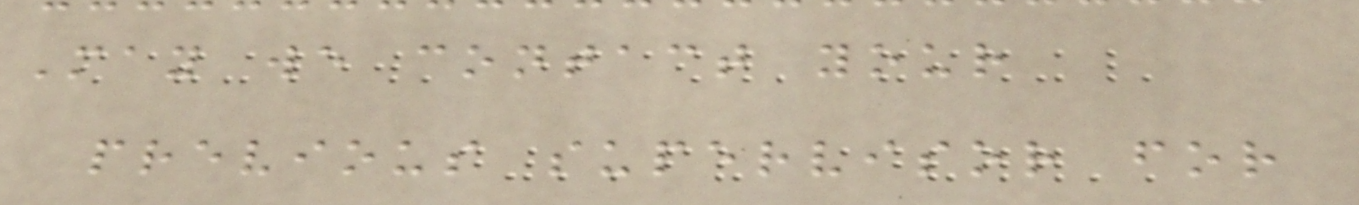May we contact your
previous supervisor for
